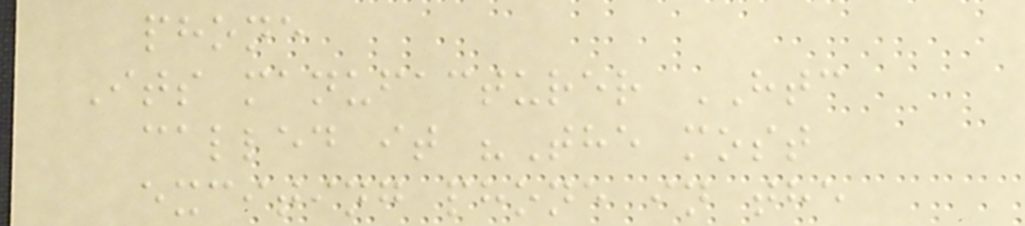phone
Its manufacturer HTC
called it "The most
exciting phone in the
